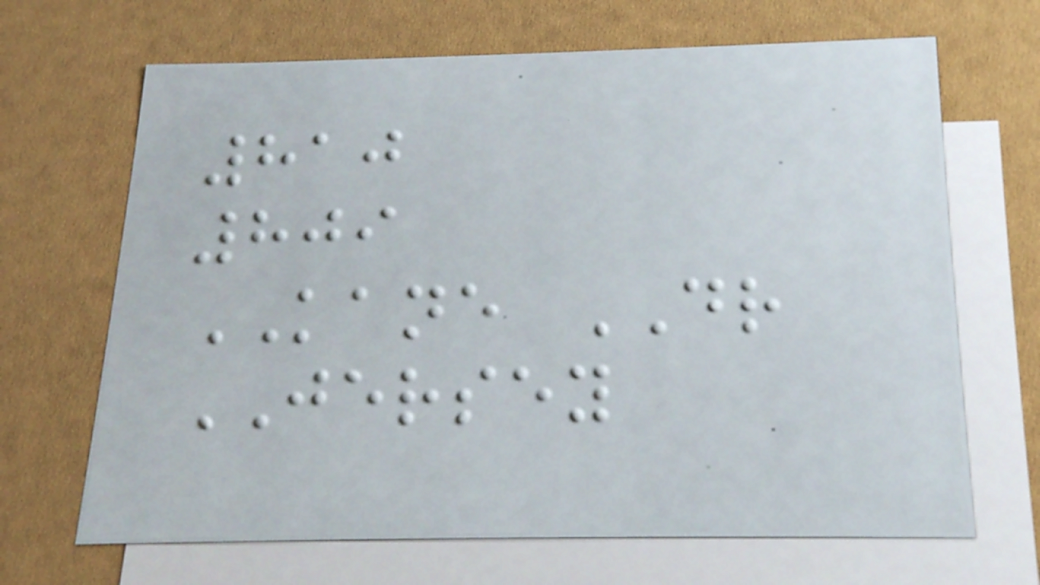810
809
KANE DR
JERSEY
